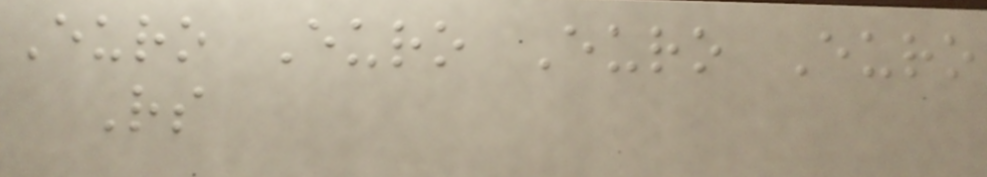Euro Euro Euro Euro
Rs
